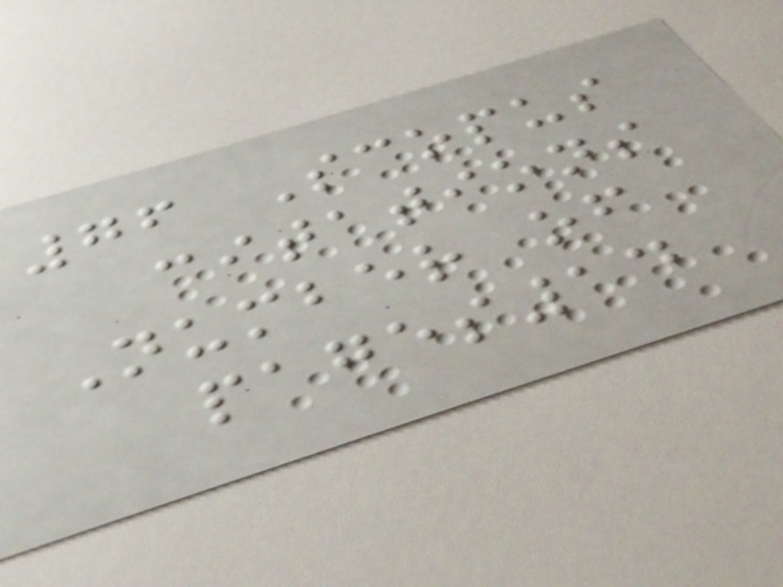76 Scopus
citations
Number of
pages14
